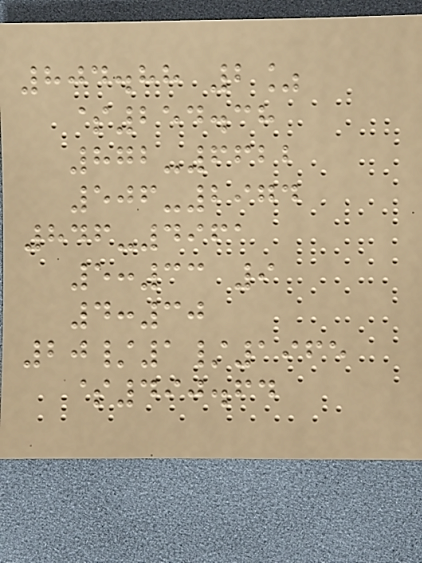804.88 2%
$254.38
872-6622
506-2974
846-4961
5:33 9
4:30
20/1/1965
$490.64
